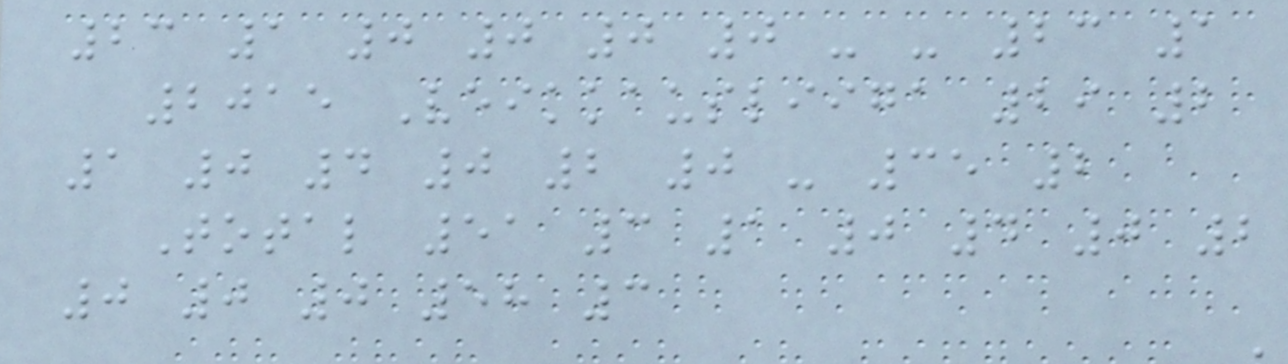23 1 0 0 0 0 - - 23 1
2015 Veikkausliiga 29 2
1 0 4 0 2 0 - 35 2
Total 51 3 1 0 4 0 2
0 0 0 58 3
